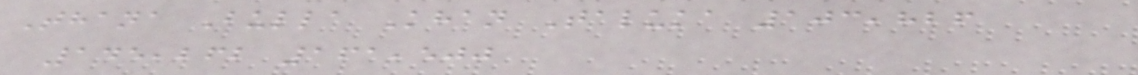Thana Bulla Khan Taluka 103,826
145,262 161,500
